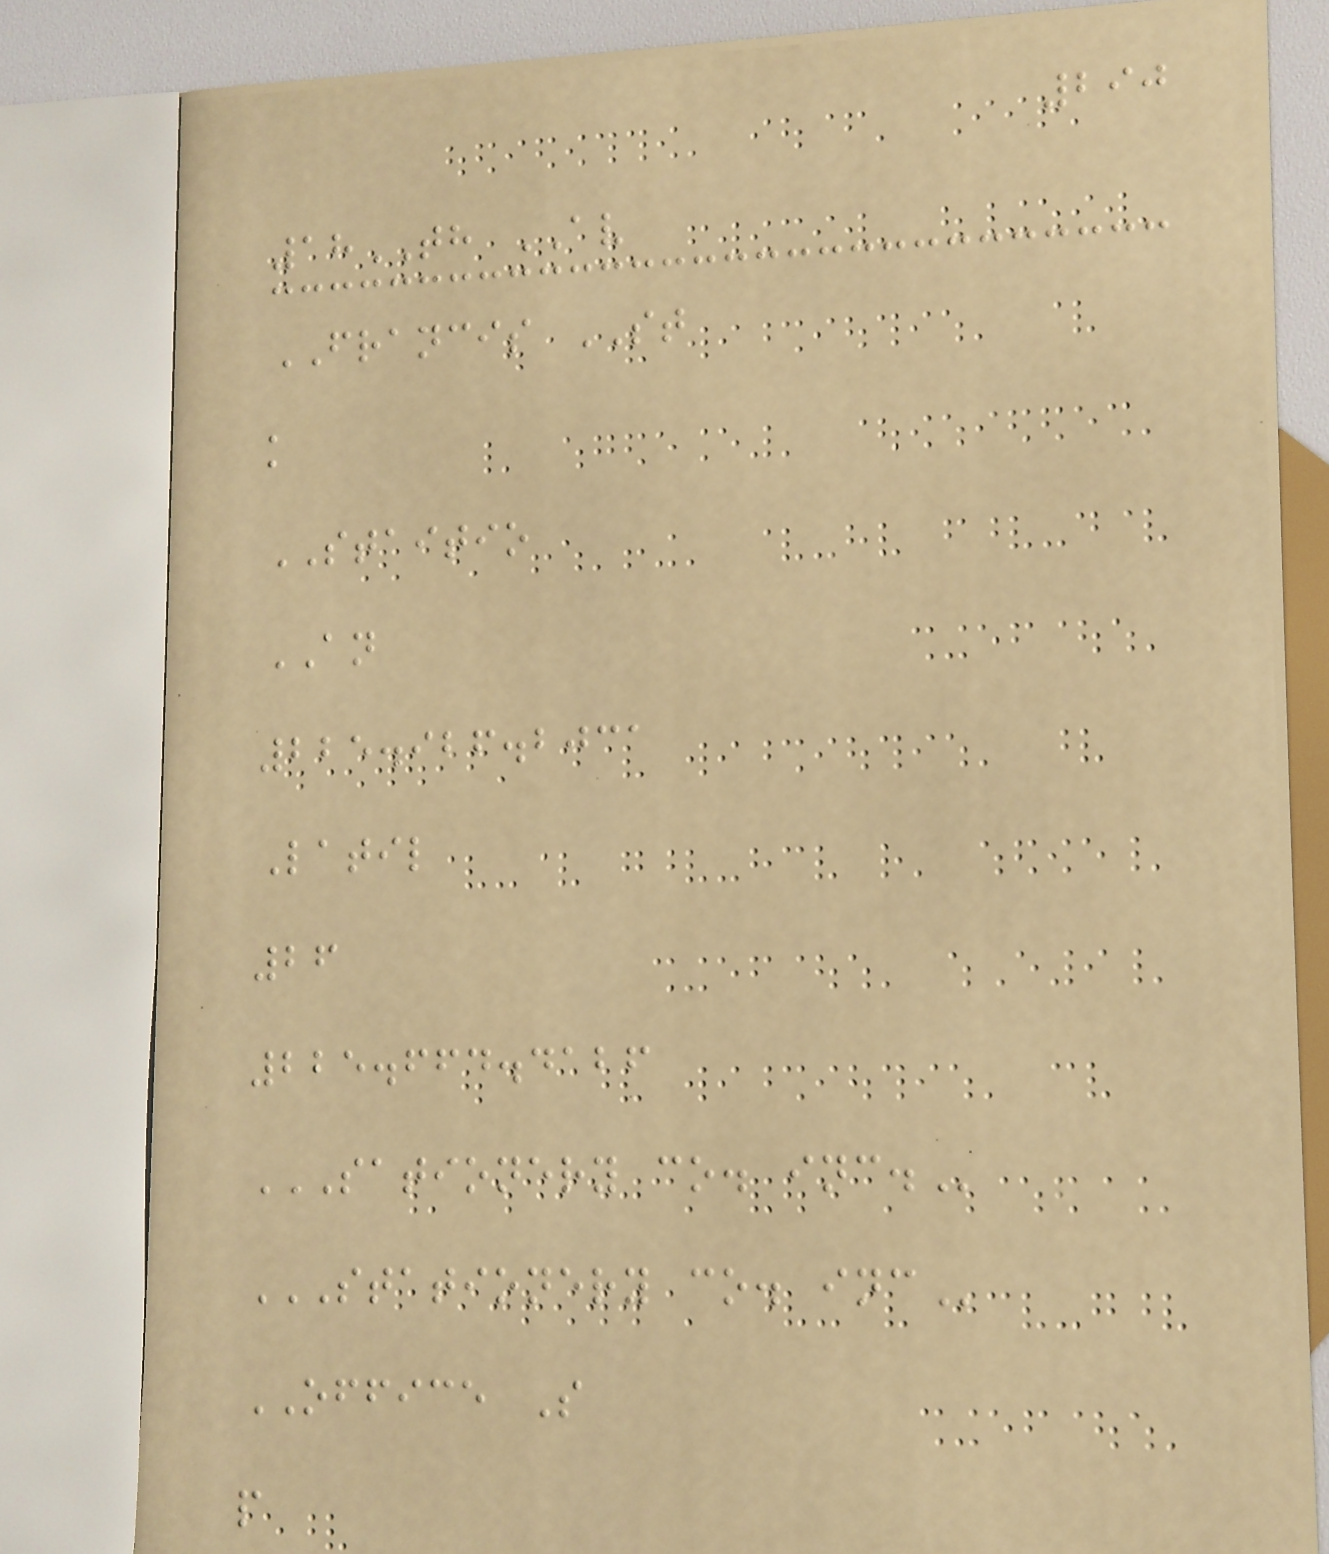290
18TH AV
FRANCIS ST
k
STAITIO
AN
225.926.2031
Latil
26
225.664.4126
SATIONERY CO. INC.
STATIONERY CO. INC
OFFICE S
p
